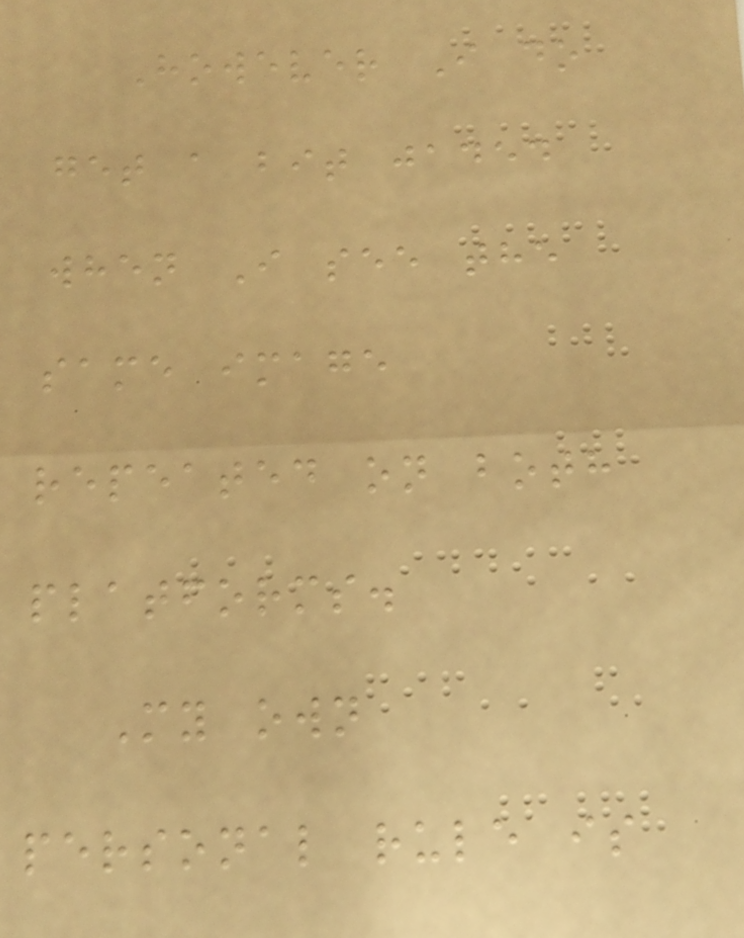However I do
get a bit jaded
when I see the
same image
repeated on both
platforms.
My own
personal rule is
